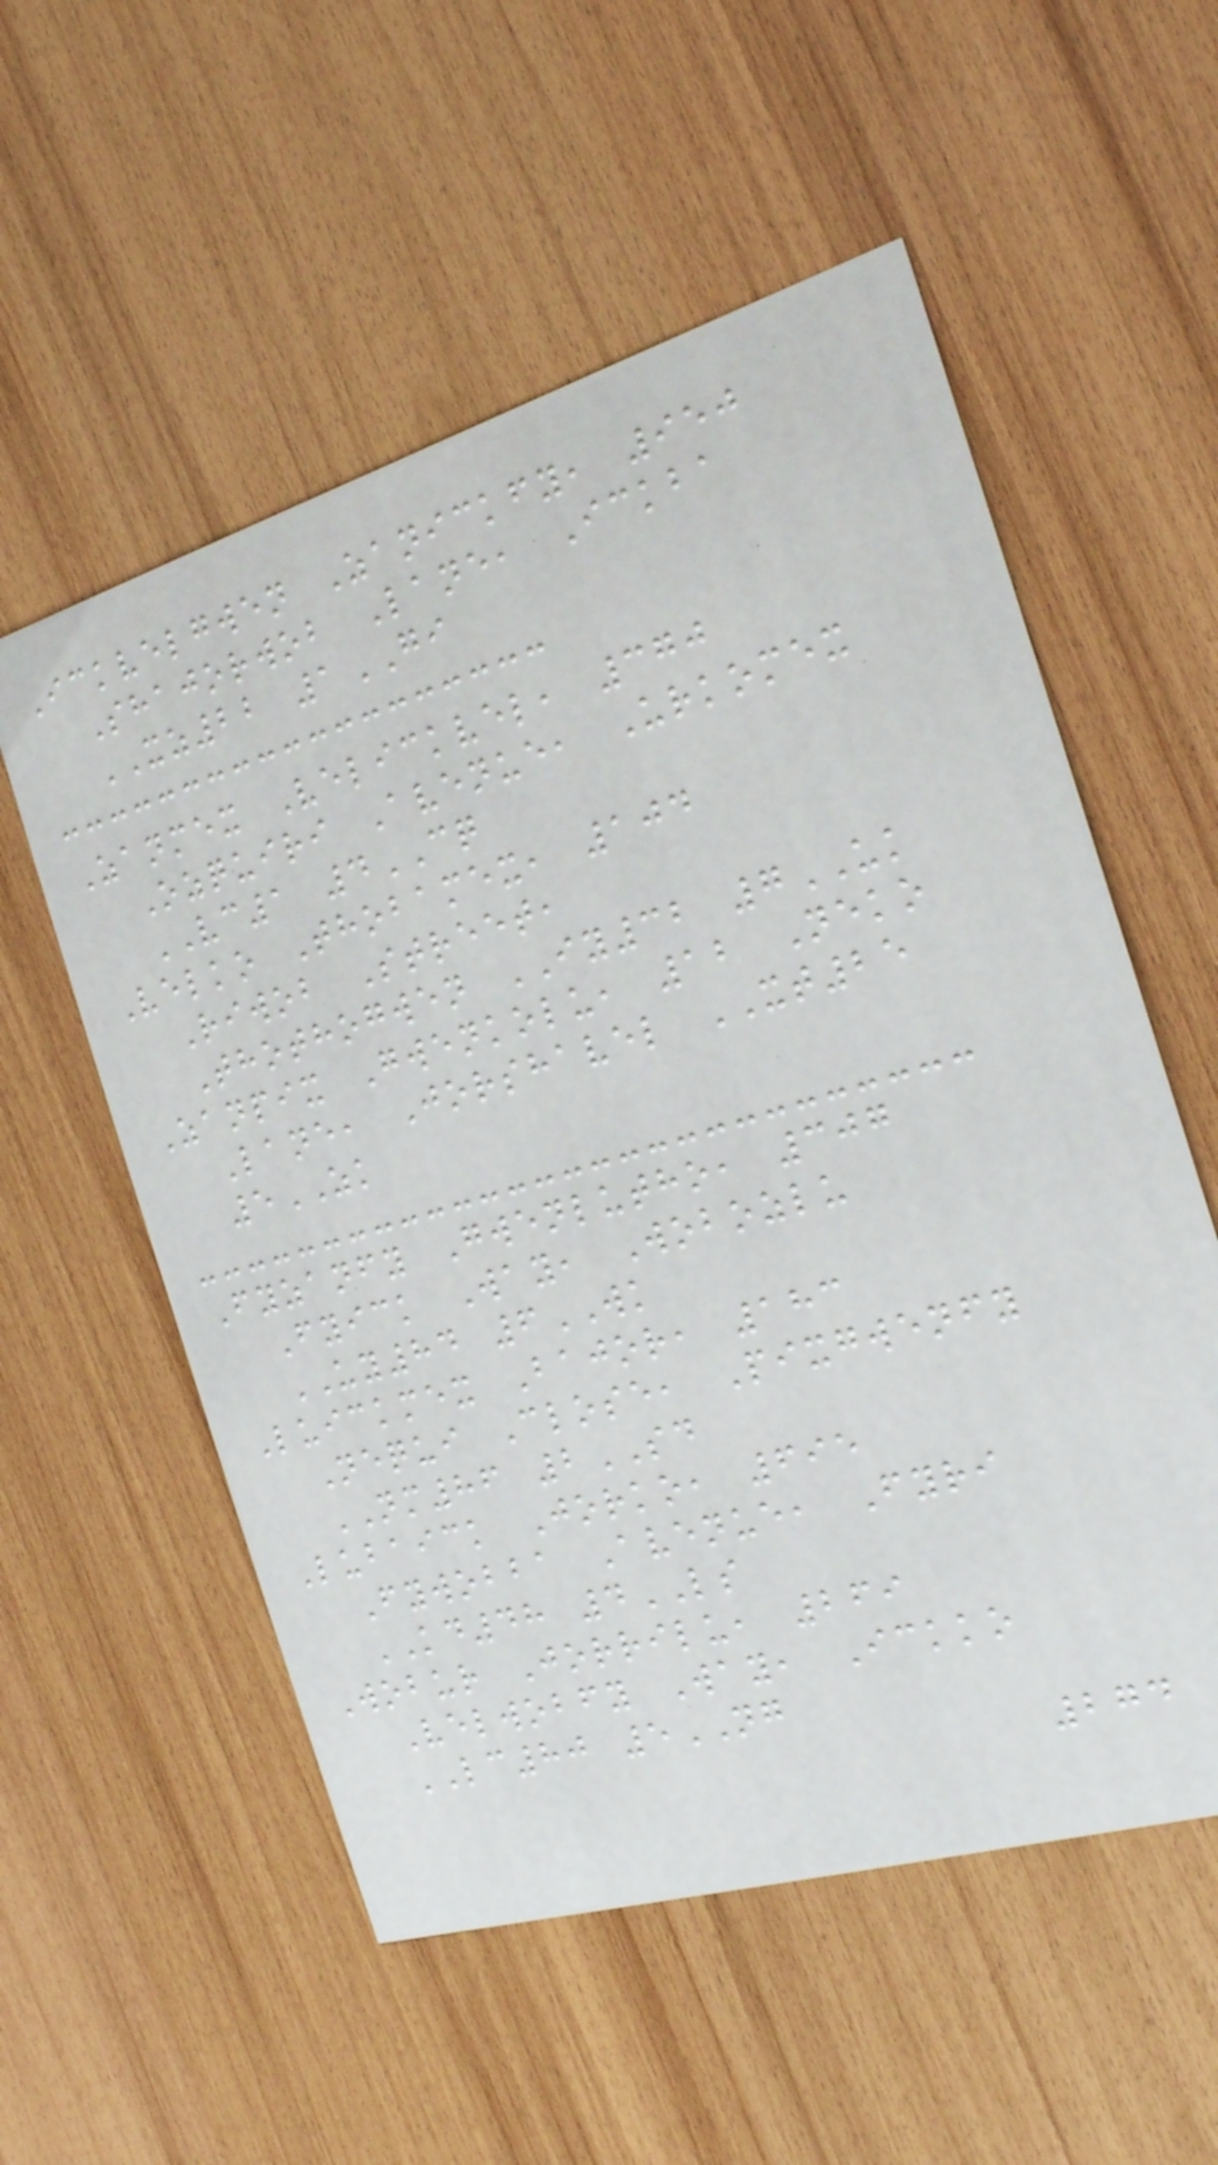Ickvelgwen Zanickfy, 950
Shajorwob Lane, Ickba
XZ22 1GI
Zanmex Velickvel, 370
Ozquiri Avenue, Urkomex
VC1 4CQ
Velko Thobamex, 104
Riwob Street,
Thothogwen IY32 7UK
Zanpix Gwenkolu, 12 Neko
Lane, Jorshavel XT25
5ZK
Fyzanfy Gwenlutho, 307
Fyick Way, Wobozlu
UY84 6WK
Luickmex Bajor, 183
Nequi Close, Pixgwenfy
NM86 2SD
Lubaick Jorko, 695
Fywobba Avenue, Fyri
KD48 4LS
Wobur Jorrilu, 269
Velwobfy Way, Ickko
LC80 5NG
274
